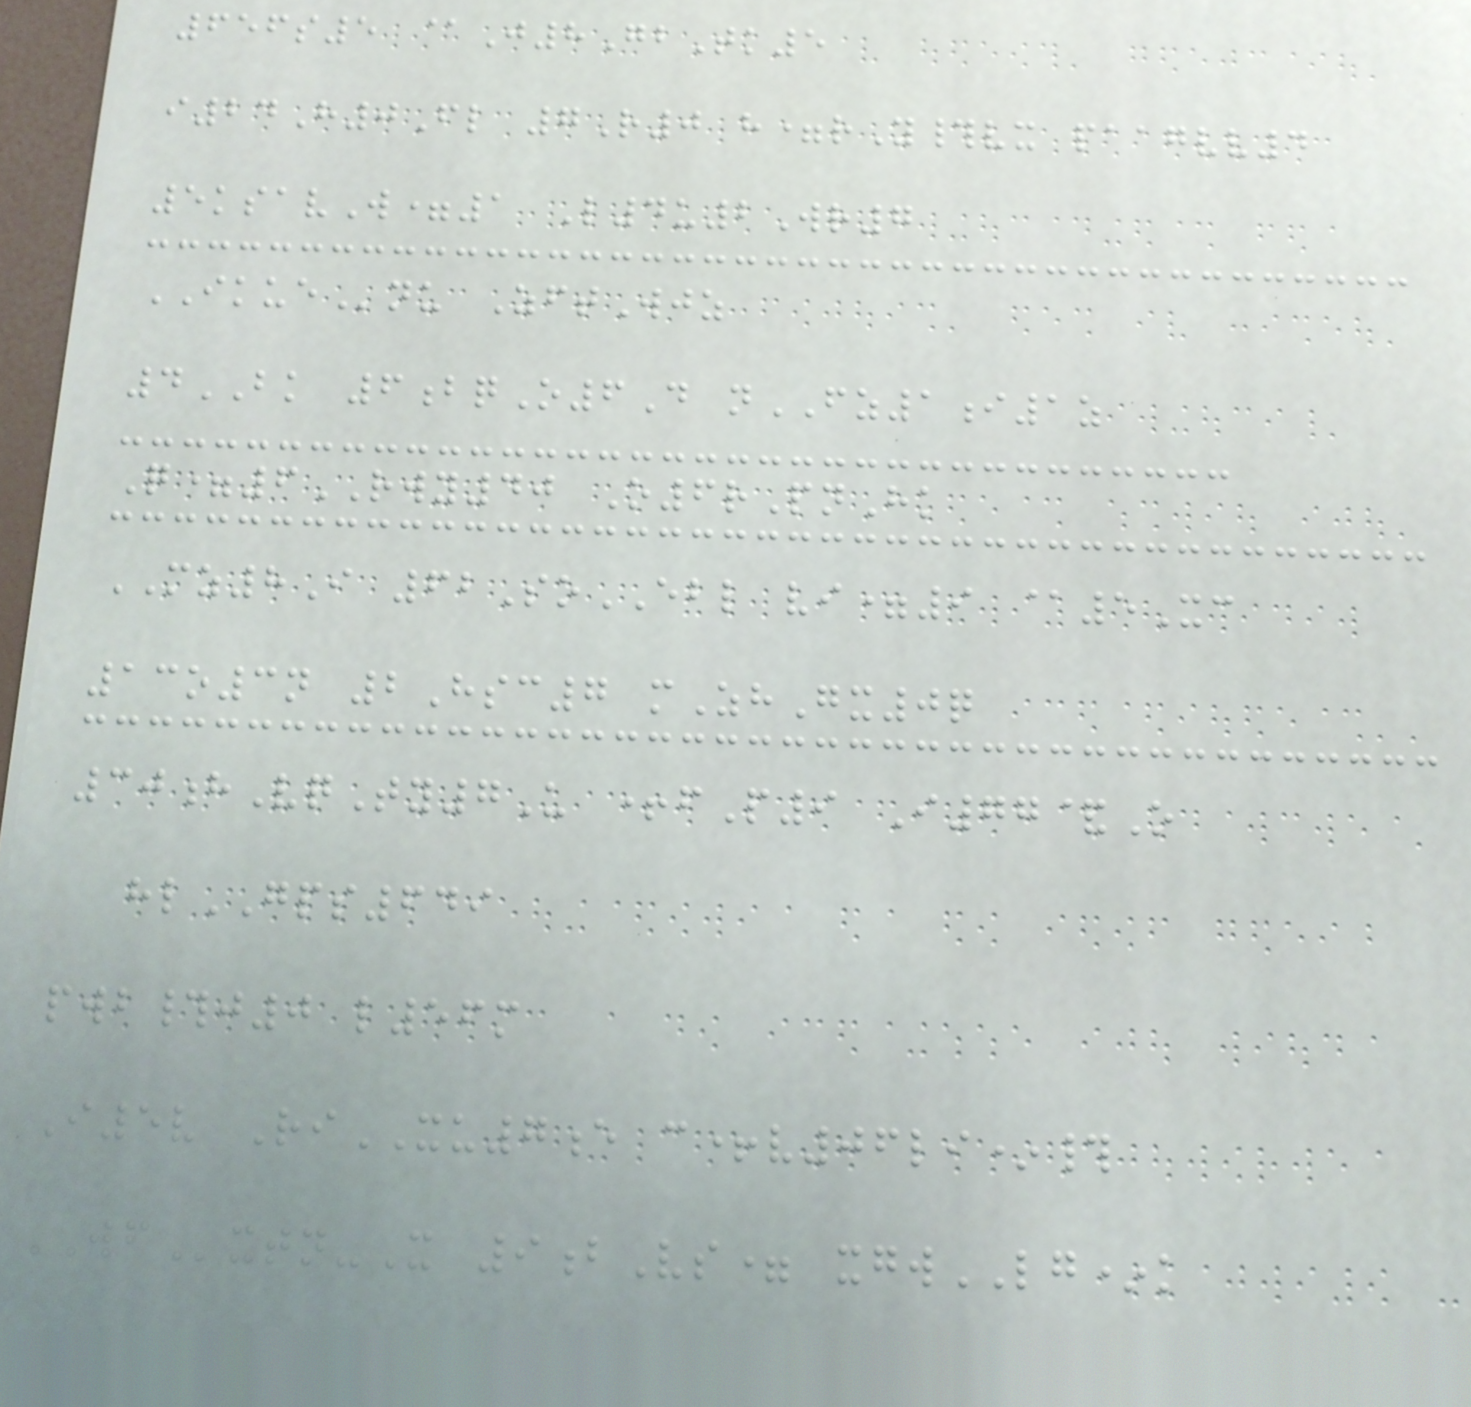656s5 @J8GbTk5
i24H0Fl 7R0 h=rY#vx paagvv4
5ksavW=1 L4u2Wr7
IKUEnu ZftWjz
4BK 6bqO6D nFZ1i1z
Q=6RWY40 O6rPnHk
MZ8I 62SoEBL vi=9 @5Xc
13o3n 2Hsc7 mZhGx0q
30hVqTy7U +fP9 I77&O
hlGPS649
pwb#j0 l56m
I5v RiXU7e c+v06li*#
WFxtn-X 9bVs= xgwLG*k
